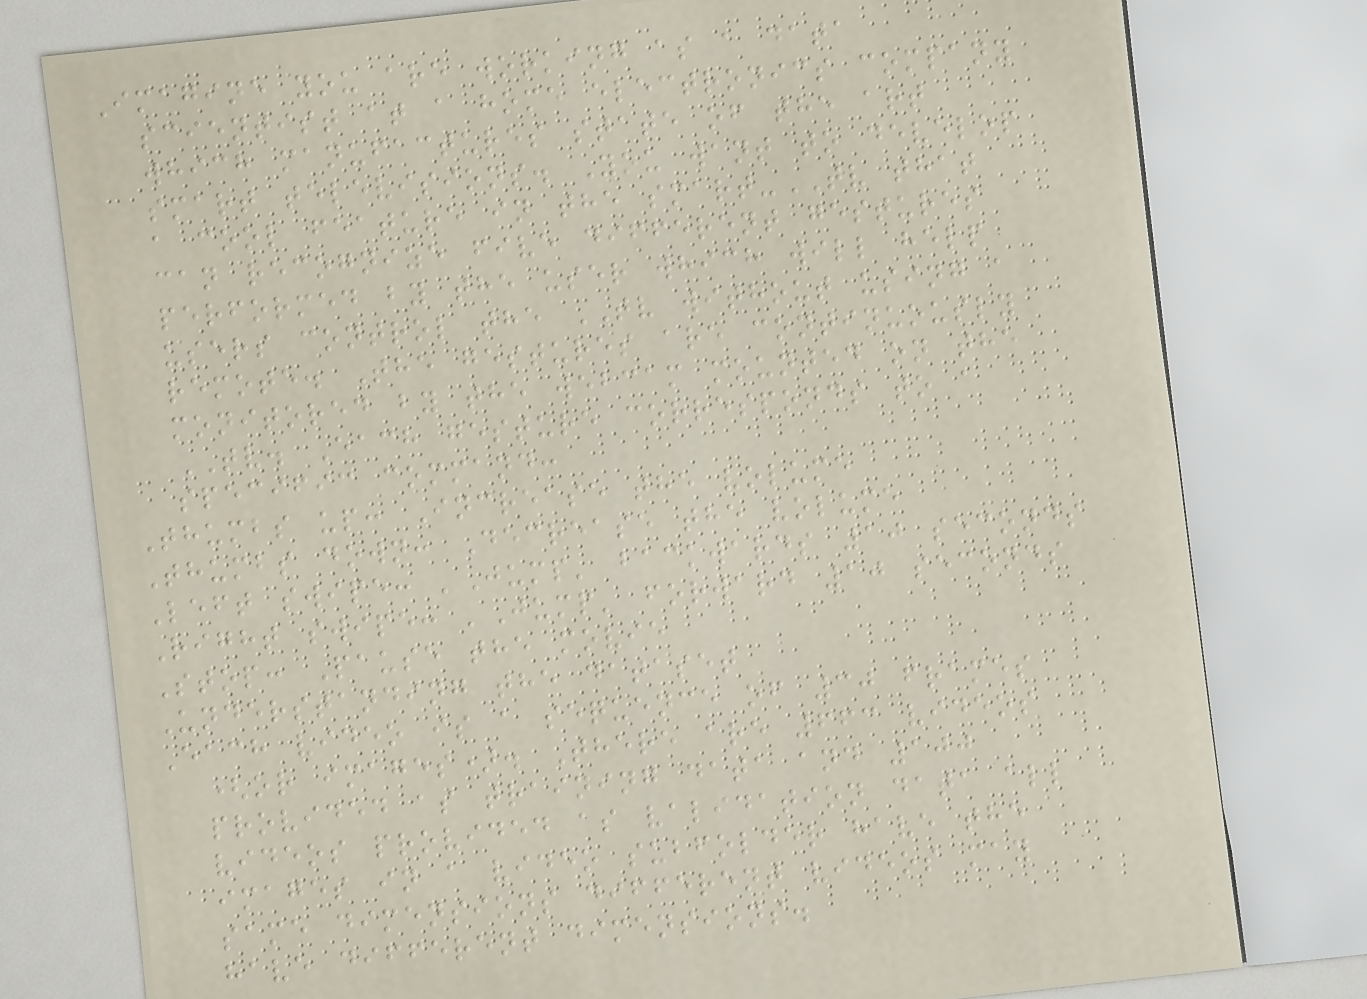Imagine you are working as a data
scientist at a home electronics company
which manufactures state of the art
smart televisions. You want to develop
a cool feature in the smart-TV that
can recognize five different gestures
performed by the user which will help
users control the TV without using a
remote. The gestures are continuously
monitored by the webcam mounted on the
TV. Each gesture corresponds to a
specific command:
Thumbs up: Increase the volume
Thumbs down: Decrease the volume
Left swipe: 'Jump' backwards 10 seconds
Right swipe: 'Jump' forward 10 seconds
Stop: Pause the movie
Understanding the dataset
Each video is a sequence of 30 frames
(or images). There are 663 videos
provided as training data and 100
videos provided as validation data all
images in a video subfolder have the
same dimensions different videos may
have different dimensions.
